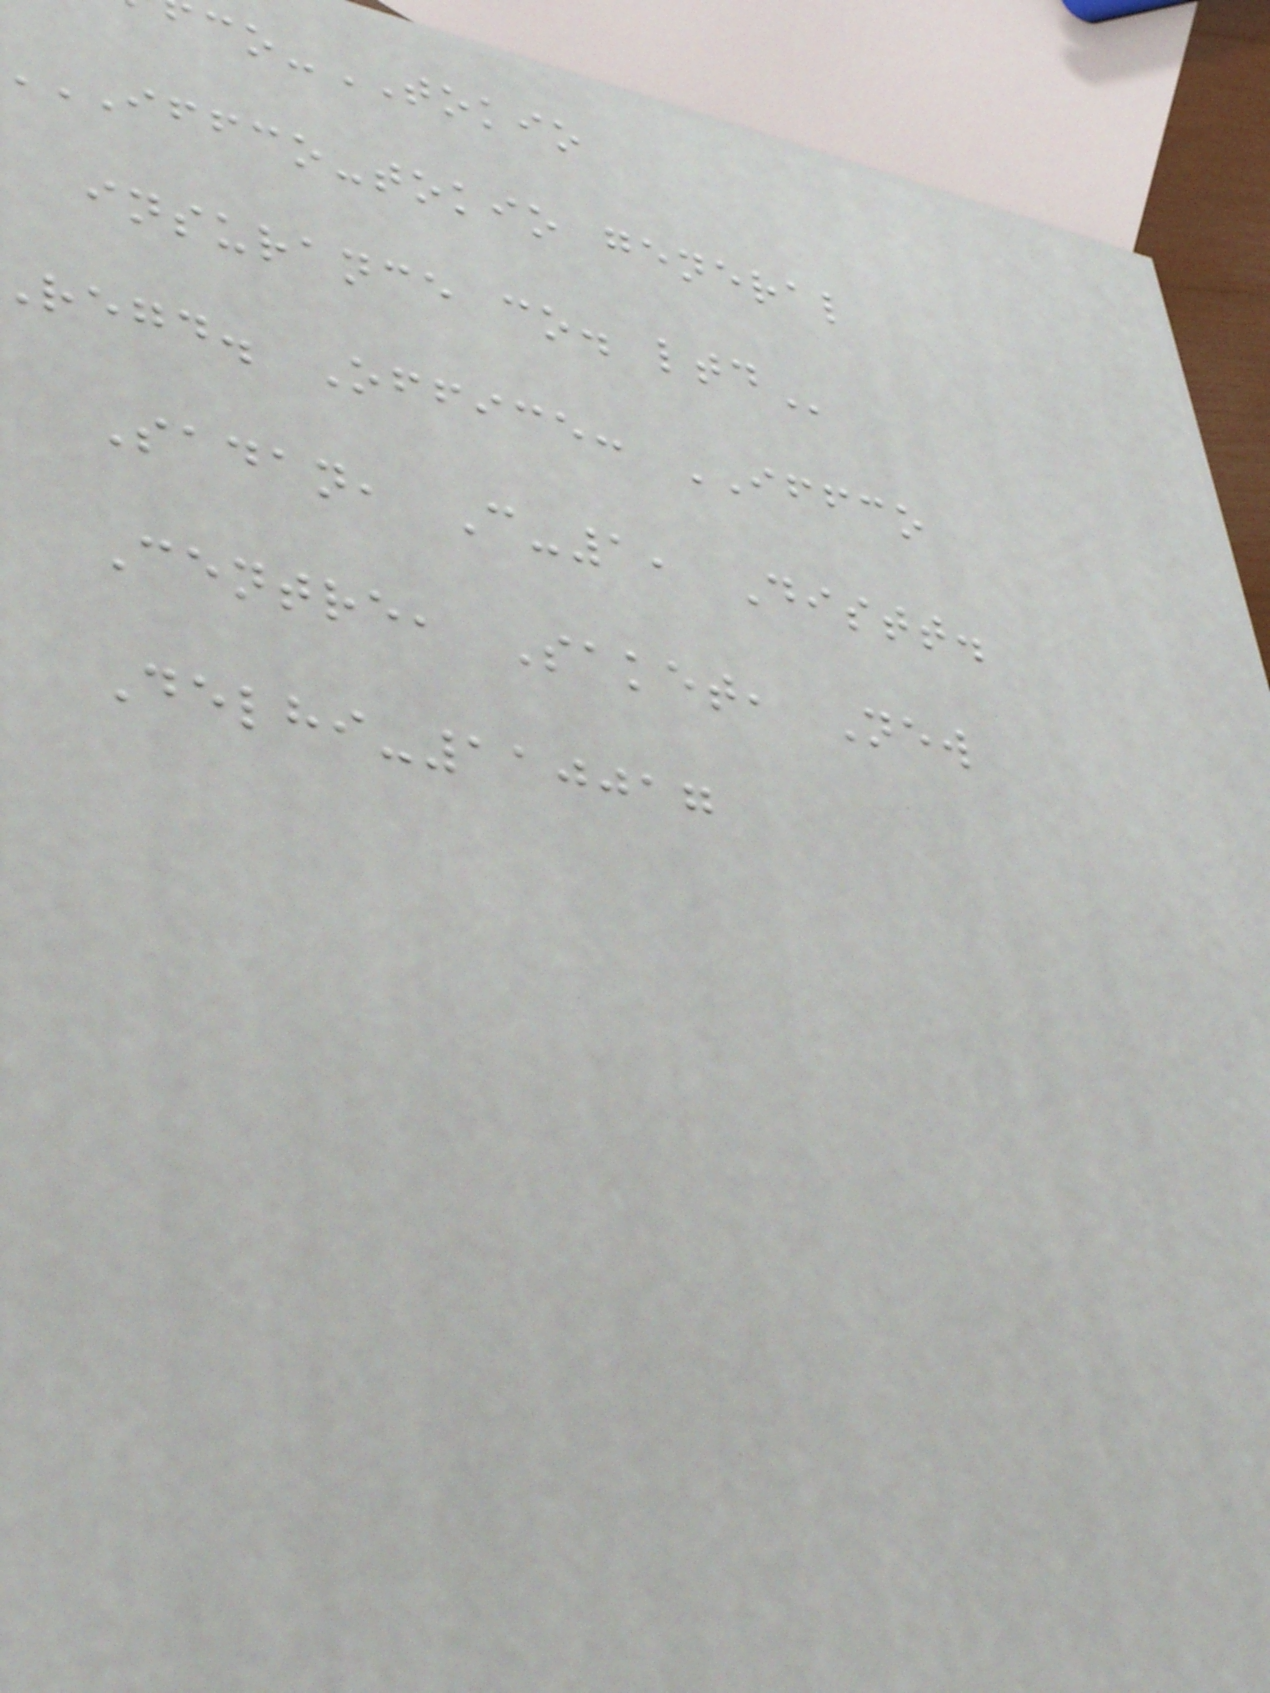-TOKIO
iffco-tokio general
insurance co.
regd. Office: IFFCO
Sadan, C-1, Distt.
Centre, Saket, New
Delhi-110017
